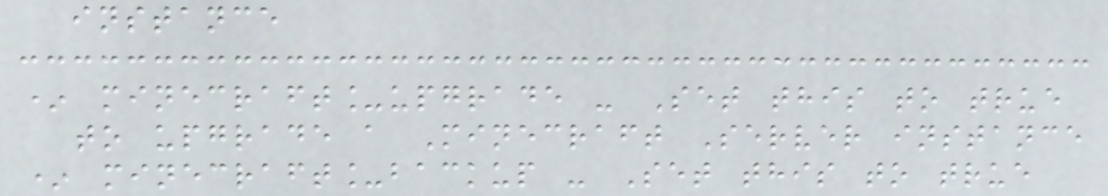instance
* minecraft_upgrade - Set this to true
to upgrade a Minecraft Server instance
* minecraft_backup - Set this to true
